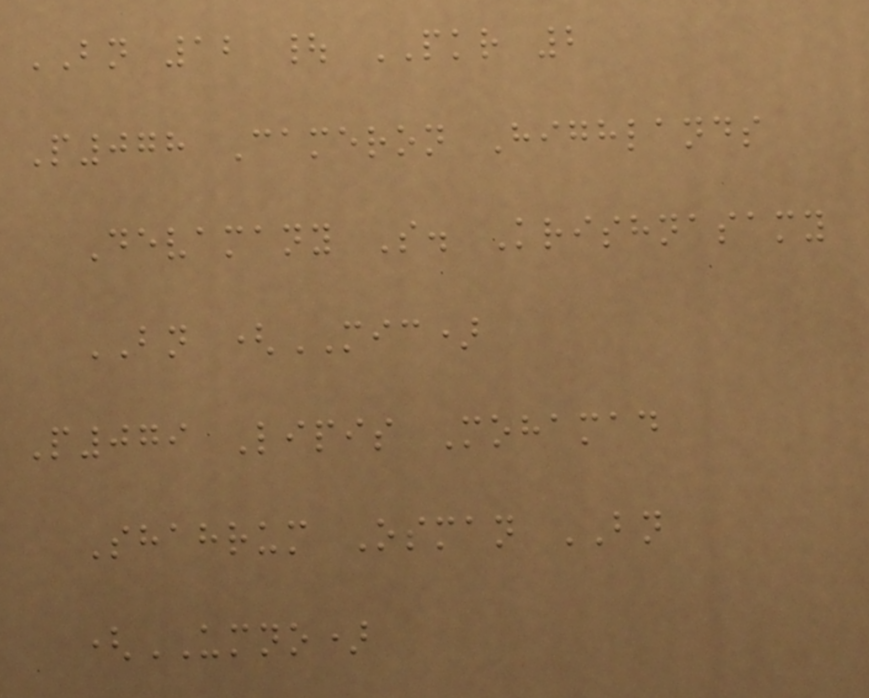BN 12 | PKR 2
P078 Cameron Highlands
Devamany S. Krishnasamy
BN (MIC)
P079 Lipis Mohamad
Shahrum Osman BN
(UMNO)
